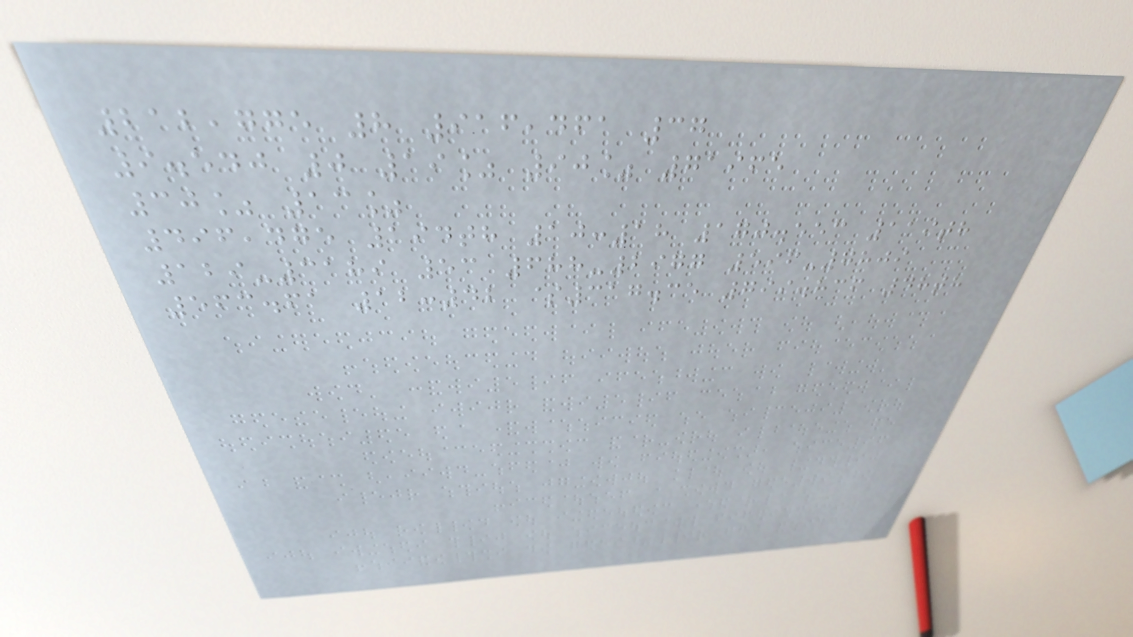212,775 8 916,461 37
9.540 0 19% 90% 71965
30% 13%
496,475 194th 10:18 170.553 119th
129-3189 53 688-2977 596-7809
563.61 12:42 $317.35 799.836 48th
